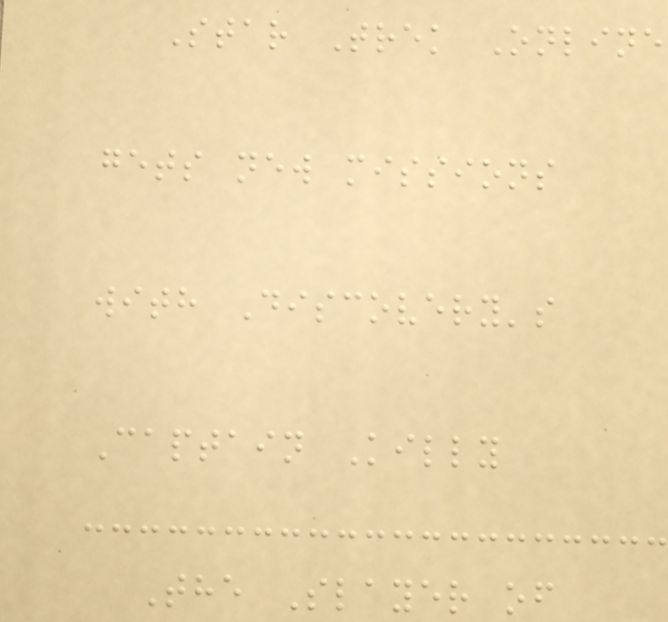Star Trek Online
gets new missions
with Discovery's
Captain Killy
The Slayer of
